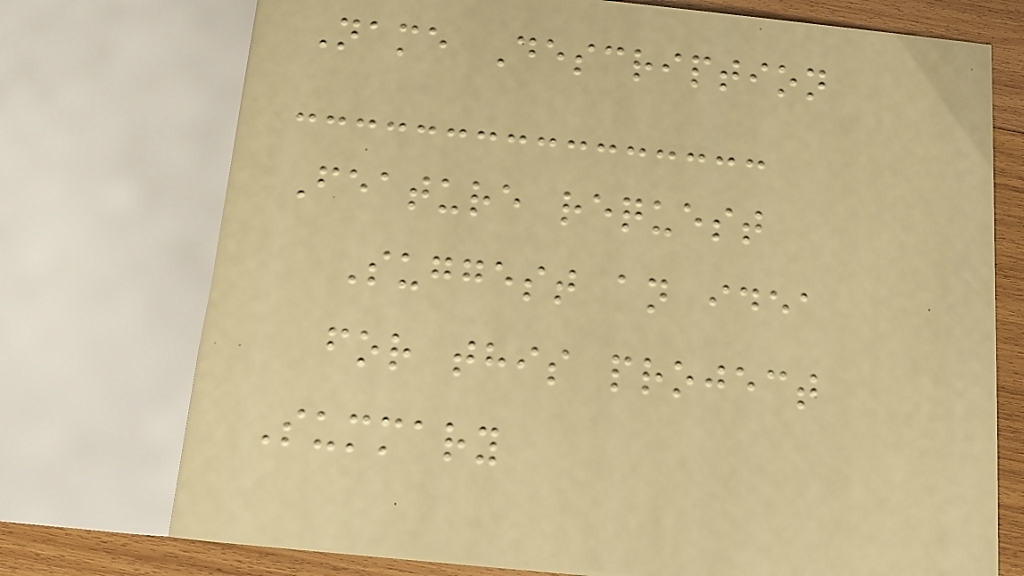Name Description
Feature request
Suggest an idea
for this project
Summary
